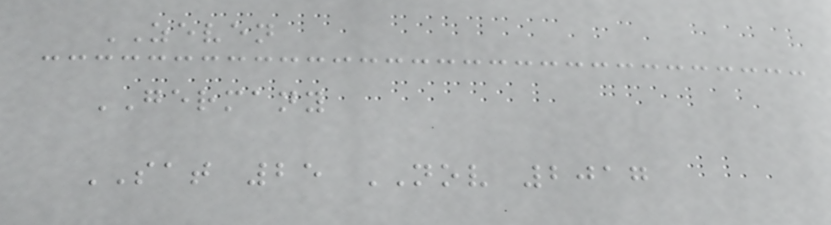ZEVEN
GERMANY
SAT 25 NOV 2017
